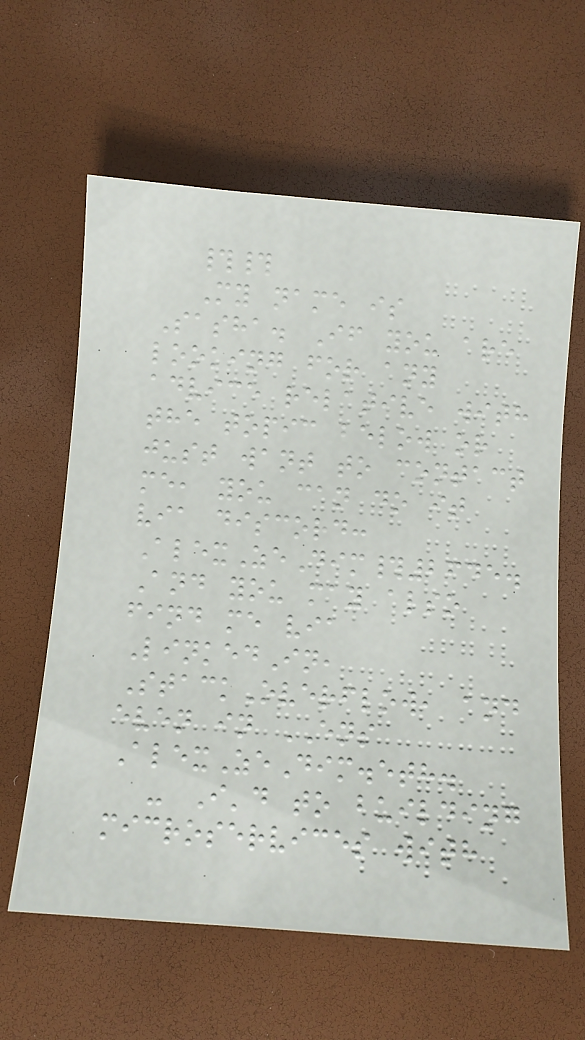##
My name is
Sasha. If you are
looking for any
advice relative with
the topic below or
just want to contact
me, you can do it
via discord:
AlexZeDim#2645.
And you may also
find me via
LinkedIn,
StackOverflow, and
even in ENS
AlexZeDim.eth.
- I'd to building
microservices with
